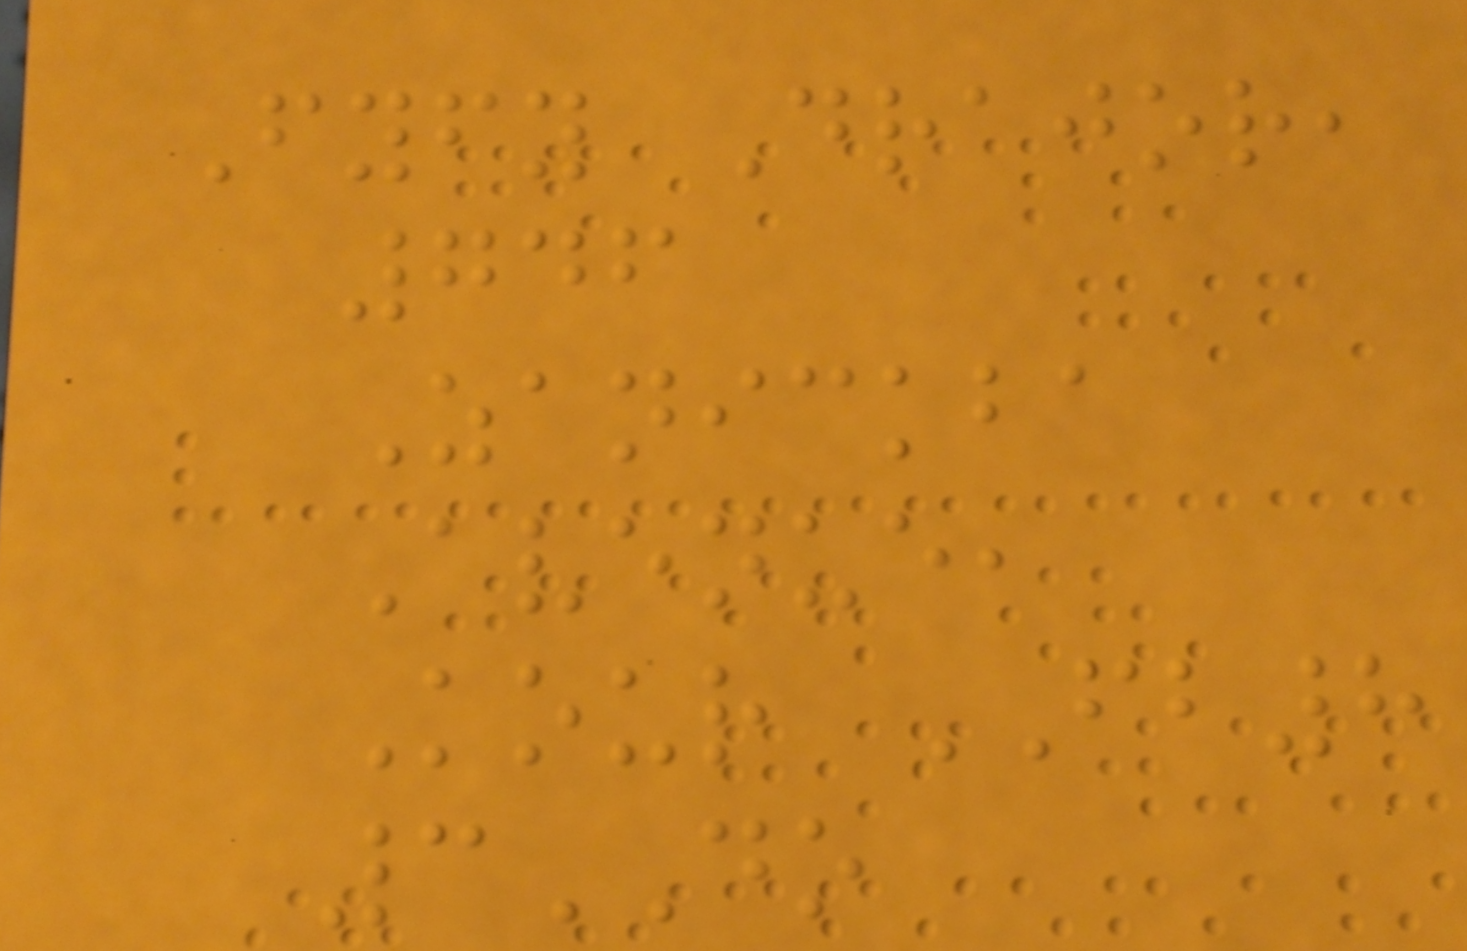Fyfy Drajor,
746
Zanickba
Avenue,
Kour FB8
3DO
